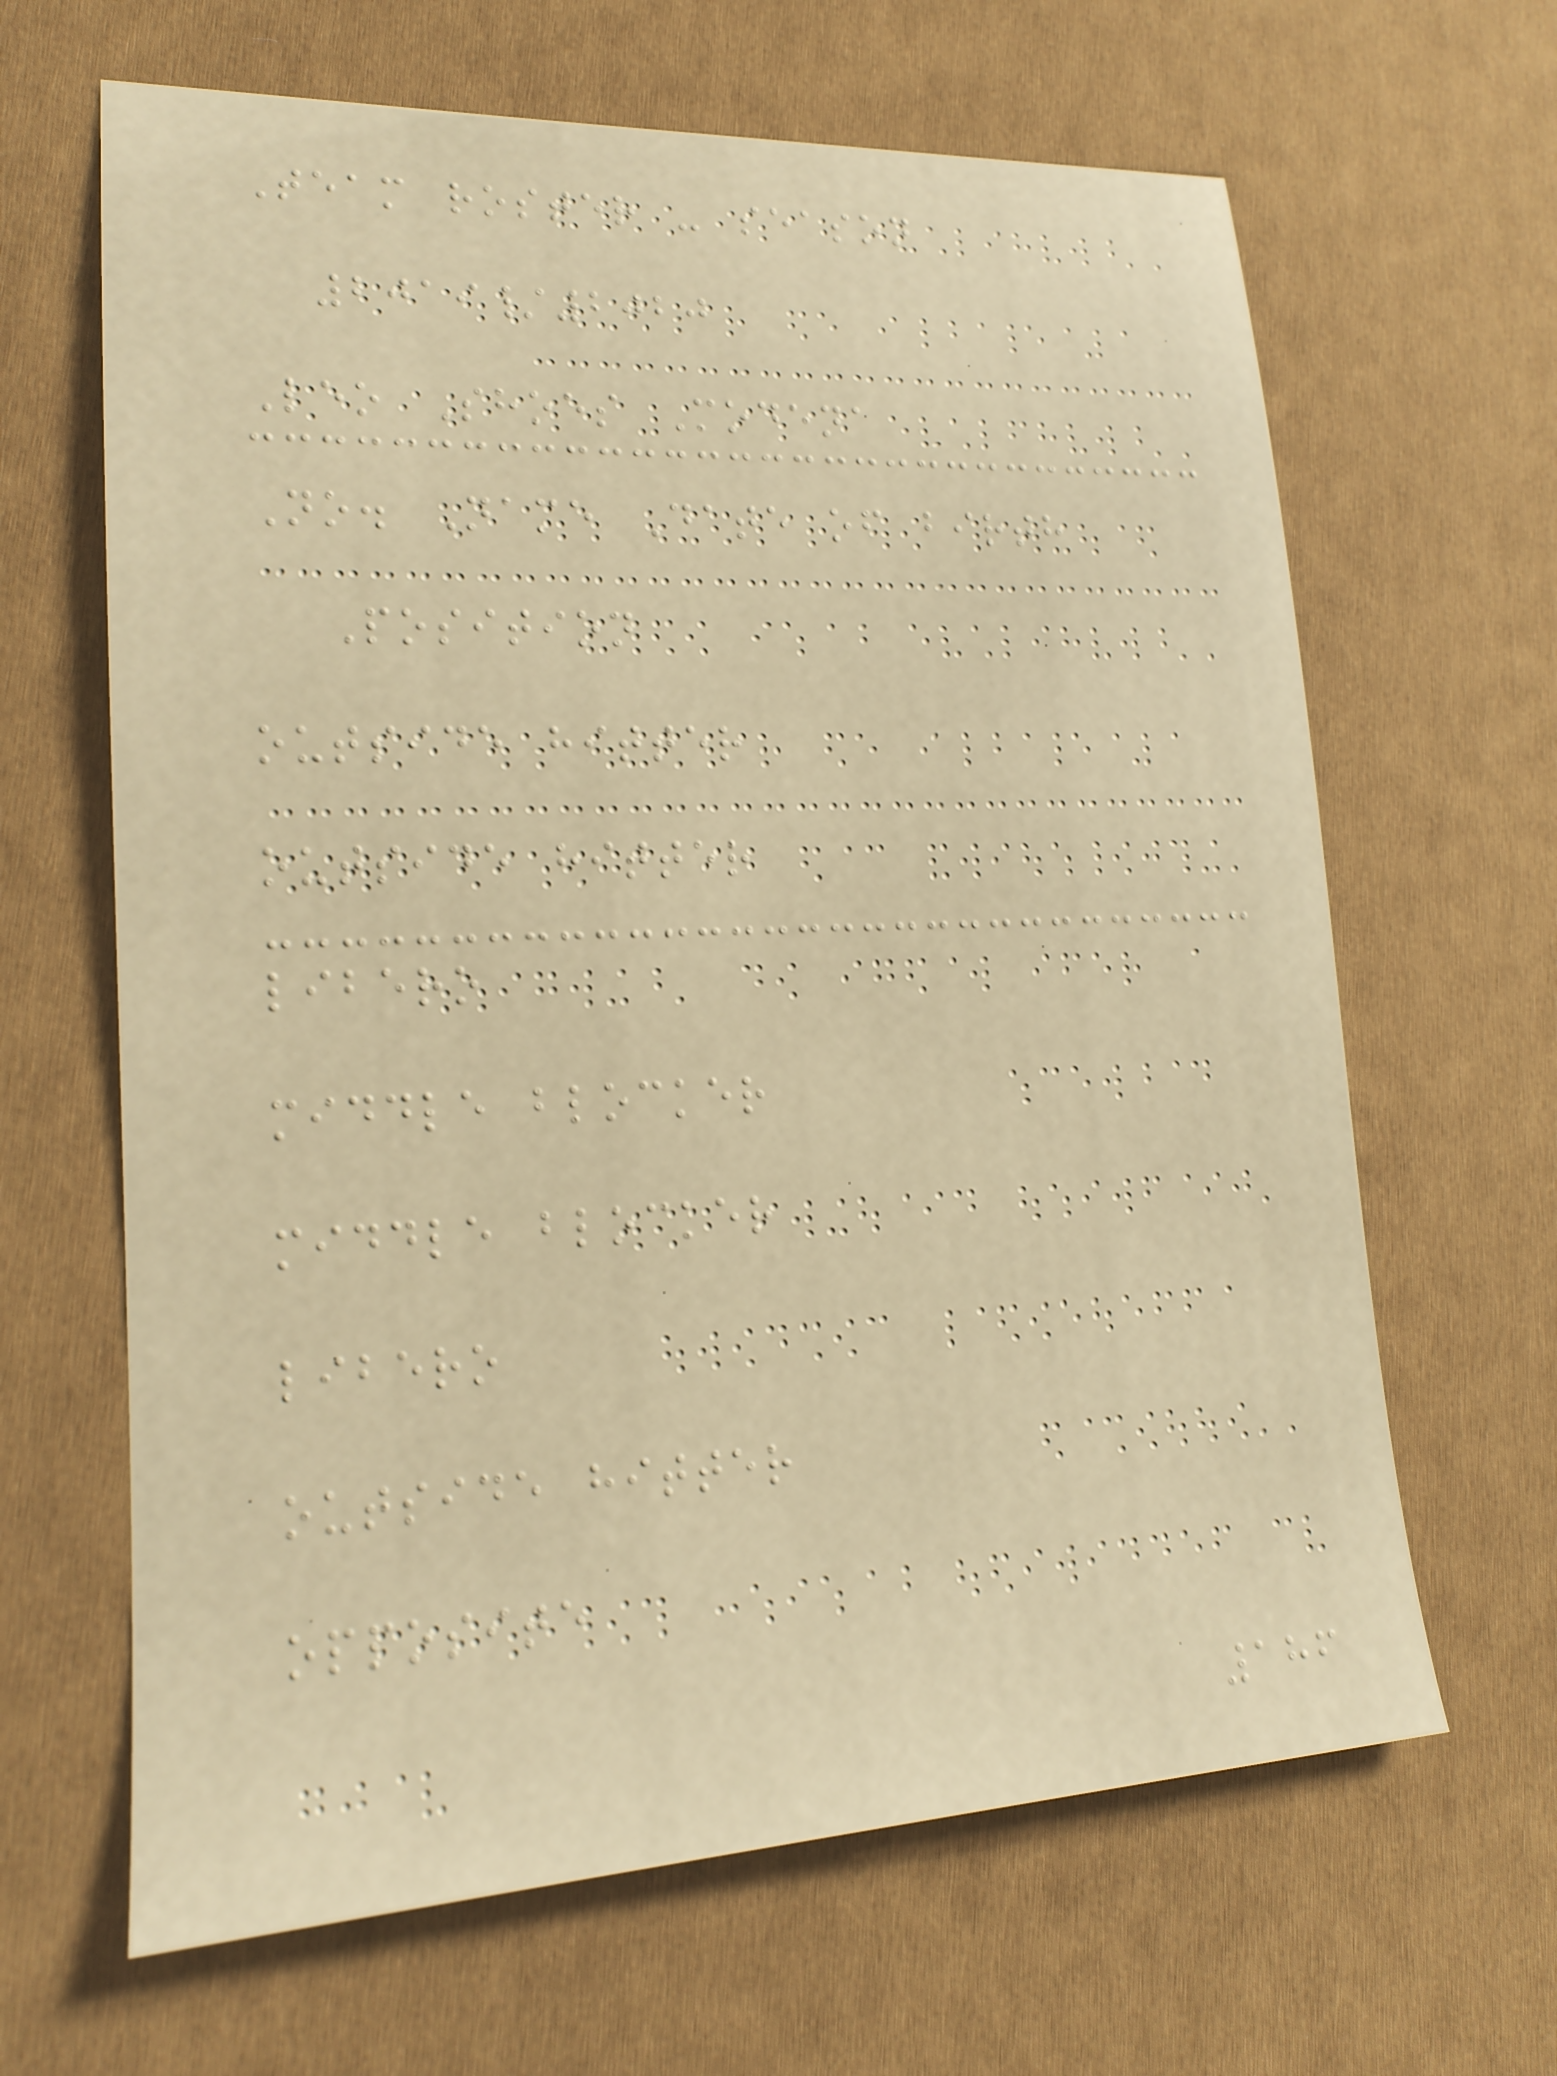Team roster - season
2019/2020
Leo Shoes Modena
No. Name Date of birth
Position
outside hitter
outside hitter
libero
middle blocker
middle blocker
libero
outside hitter
opposite
186
